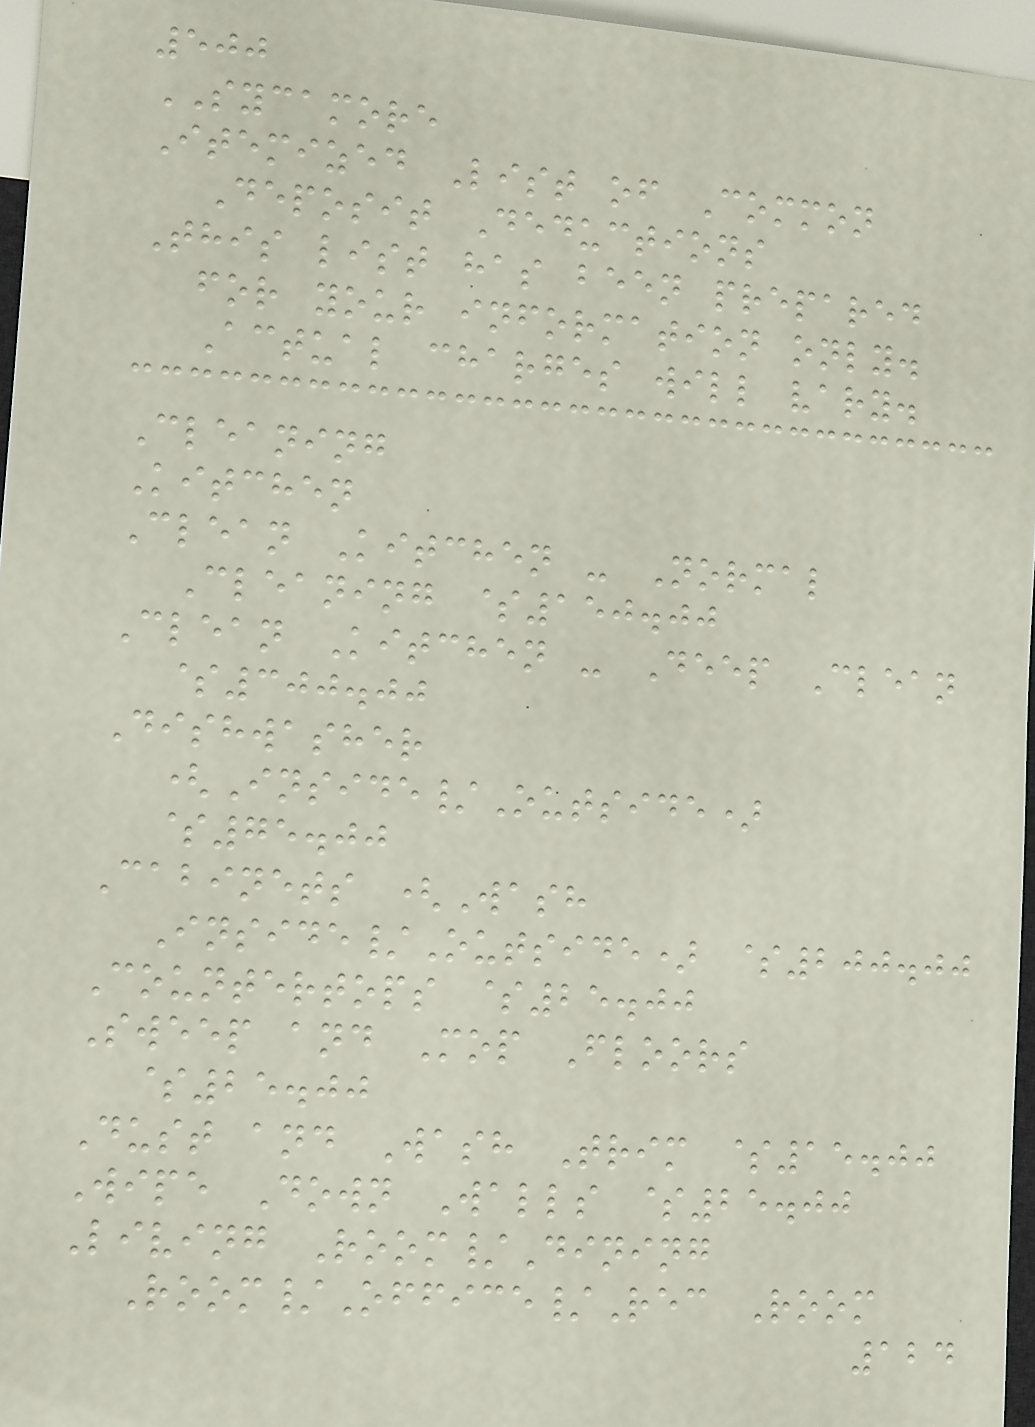500
SYCAMORE
Itemized List of Common
Deposit Deductions
This list has been prepared
for your information only.
Actual charges will vary.
Cleaning
Kitchen
Clean Kitchen - Normal
Cleaning $150.00
Clean Kitchen - Deep Clean
$300.00
Dishwasher
(Inside/Outside)
$75.00
Cabinets (Wash
Inside/Outside) $200.00
Countertops $25.00
Sweep and Mop Floors
$25.00
Dust and Wash Trim $15.00
Wipe Down Walls $25.00
Living Room/Dining
Room/Office/Rec Room
124
